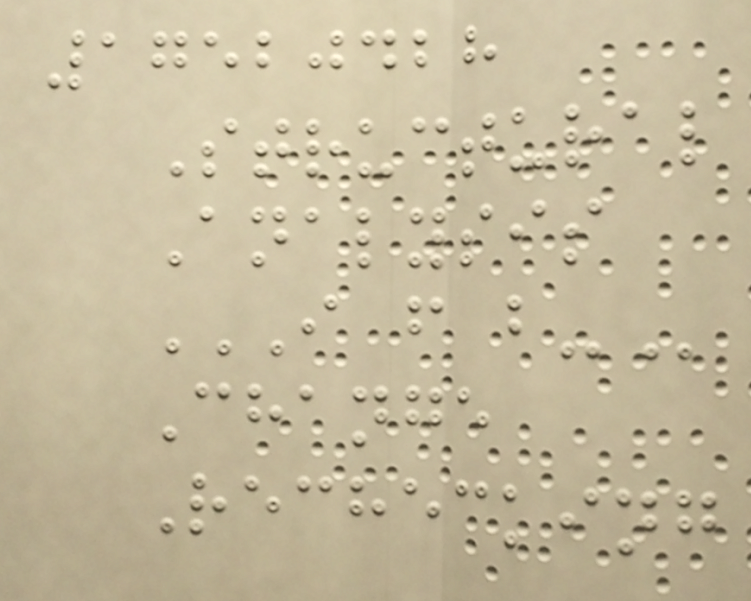17520428
Structural
Analysis
I F B-
Change
Rechecking
